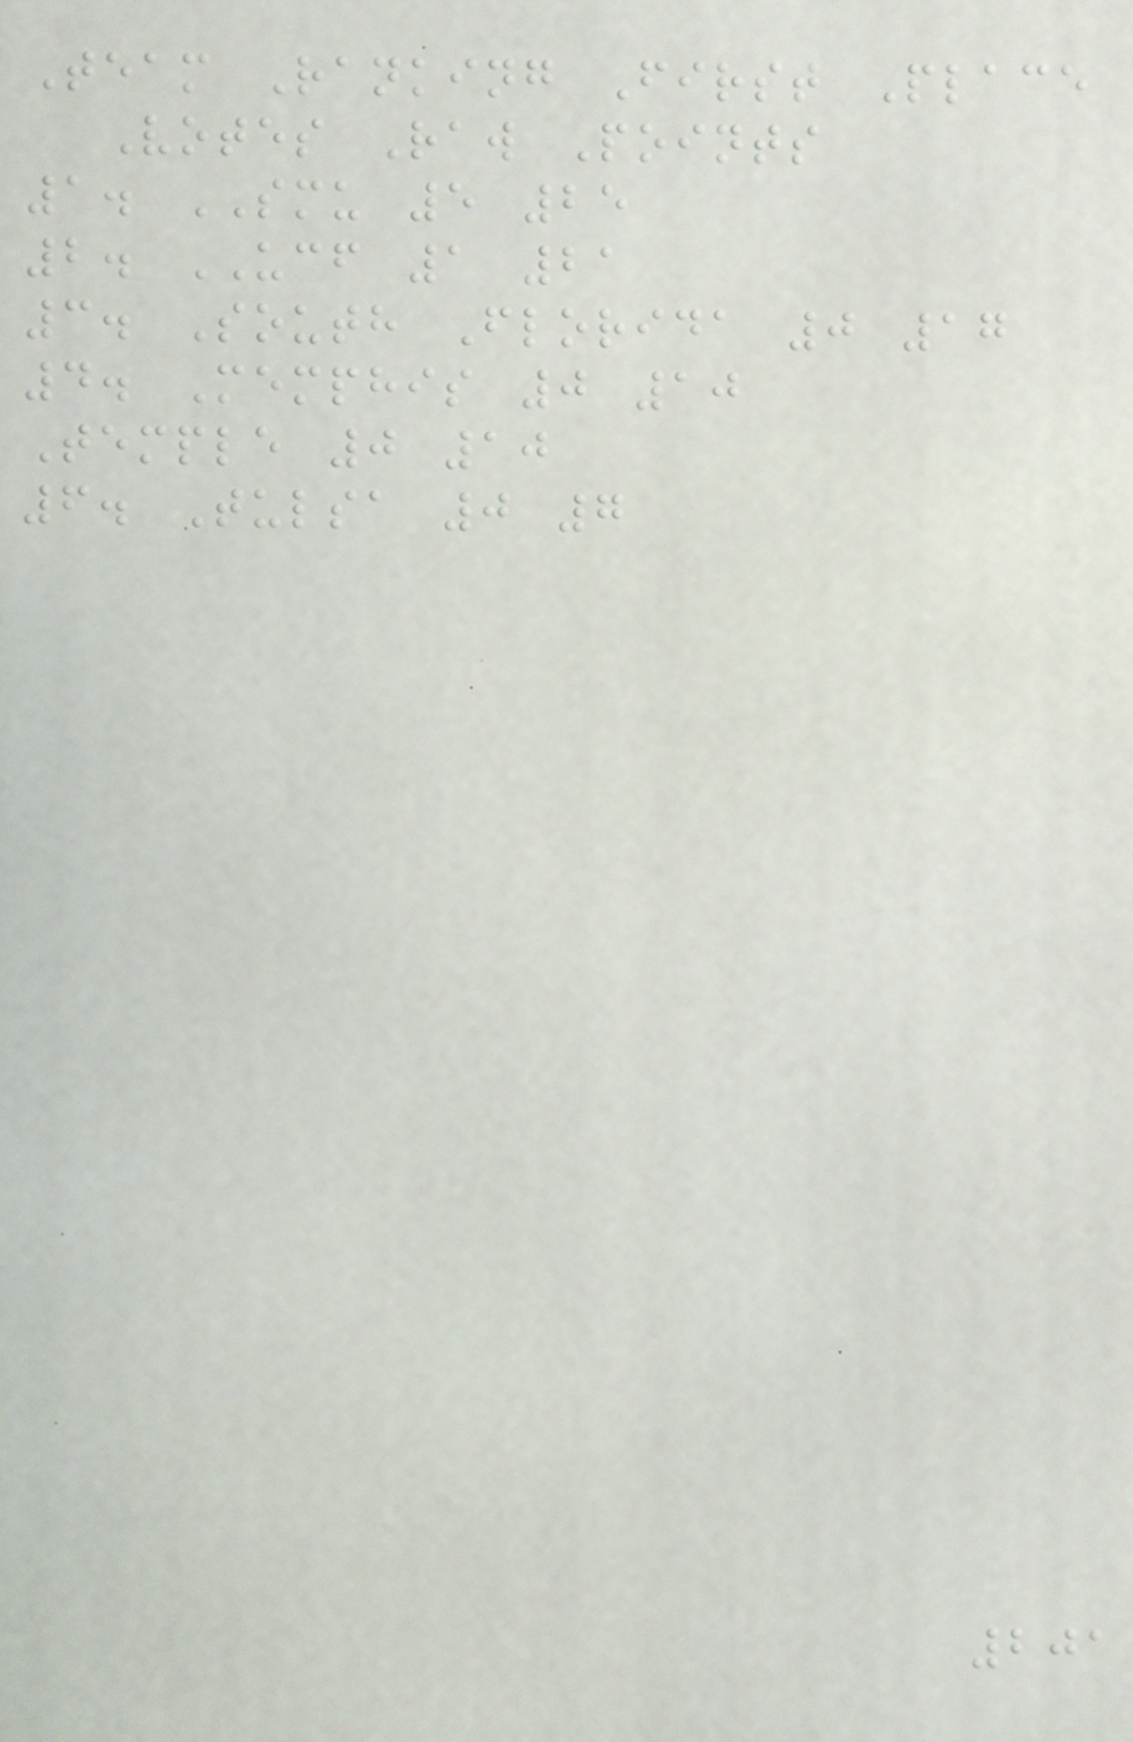Team Ranking First Place
Votes Raw Points
1. SMU 5 25
2. UCF 1 21
3. South Florida 0 17
4. Memphis 0 10
Temple 0 10
6. Tulsa 0 7
201
